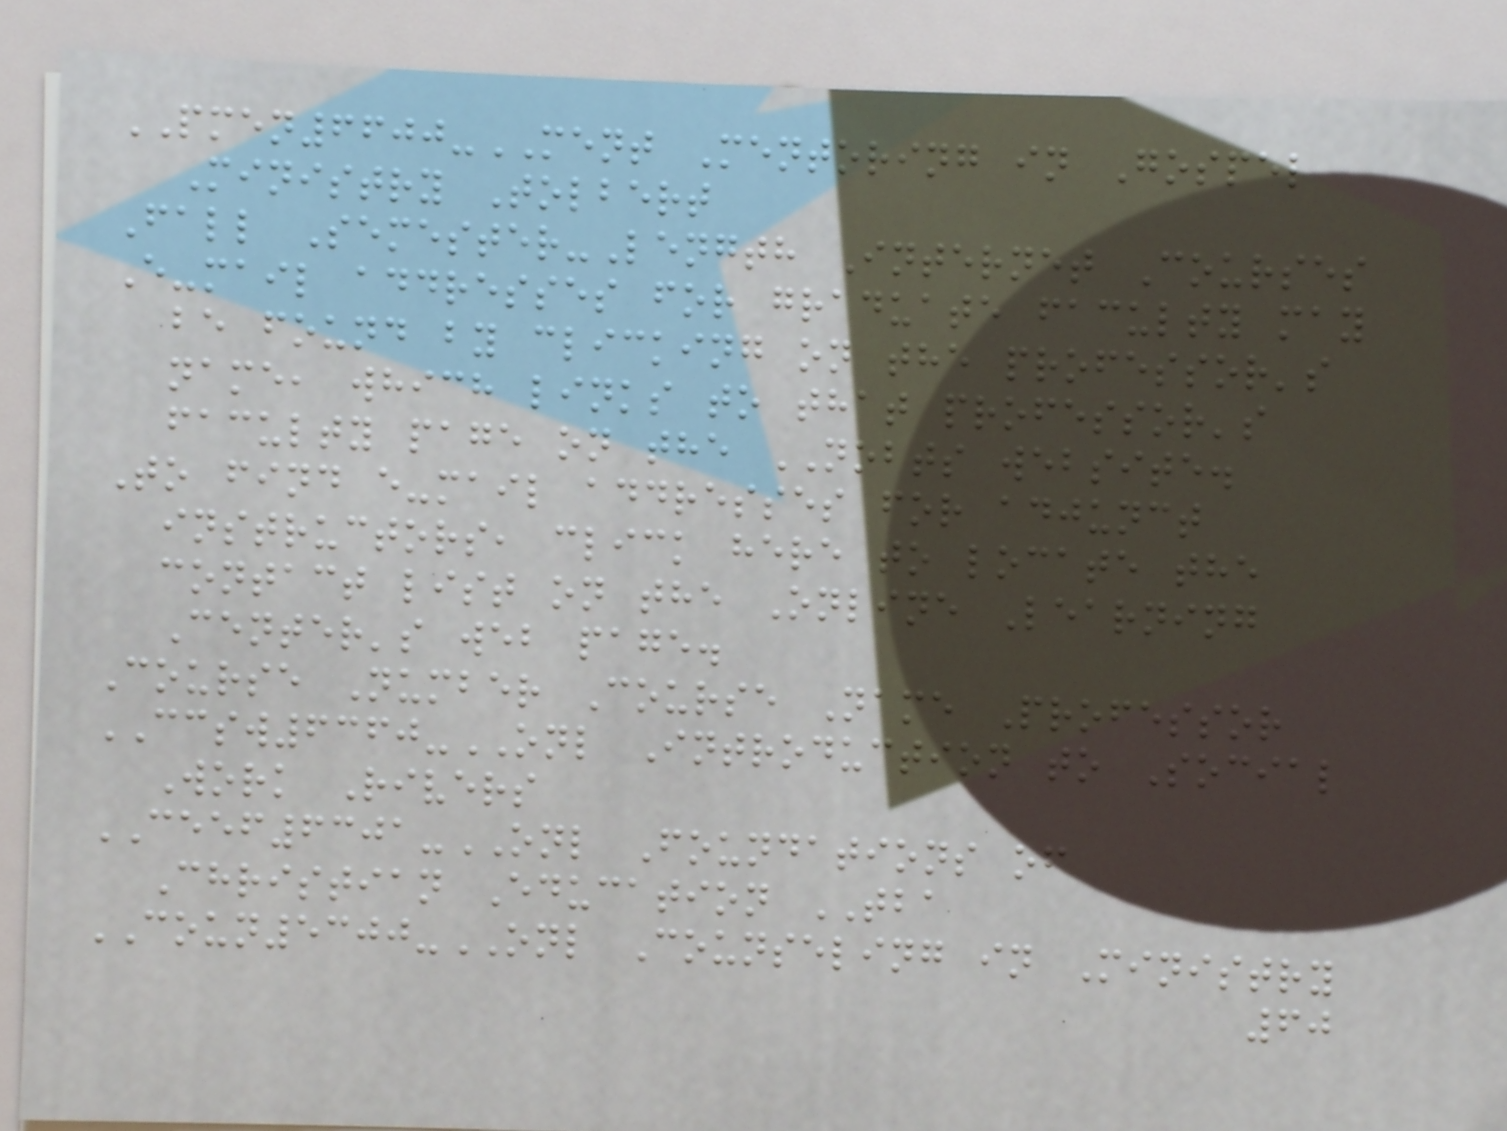PMEN6600-MENT Mentoring in Gospel
Ministry Tolbert
Fall Semester-Length Internet Courses
E-mail addresses for graduate faculty may
be found by clicking on the professor's
name, which links to that professor's
faculty page on the NOBTS website.
To find e-mail addresses for adjunct
instructors, click here to locate the
contact list on the Online Learning
Center's web page.
Course Number Course Name Professor
CCSW6360-ONL Introduction to Social
Work Rivers
CEEF6301-ONL Foundations of
Christian Education TBA
COUN5300-ONL Counseling in Ministry
60
